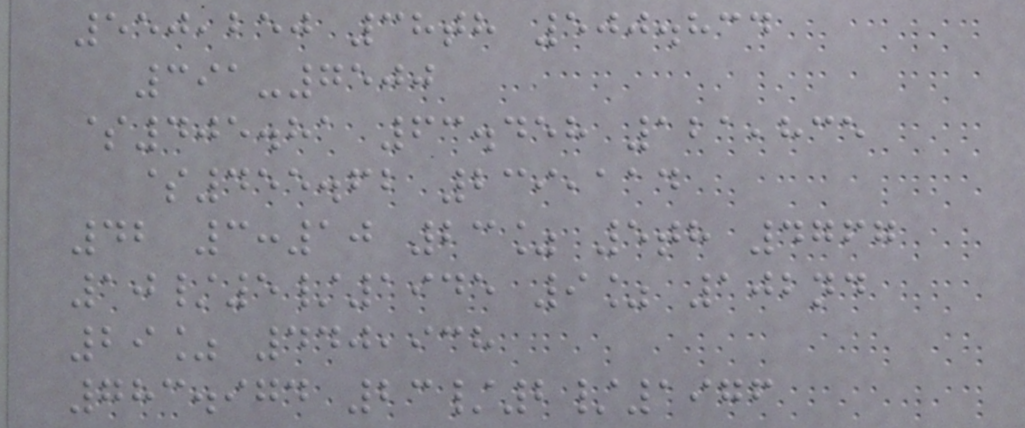550,250 38th 500.834
391-7500
$405.81 63.458 121,835
$455.62 239,114
42 3:10 23% 5th 4767
10/5/1945 9% 102nd
29% 440,938
783.974 23/2/1976
